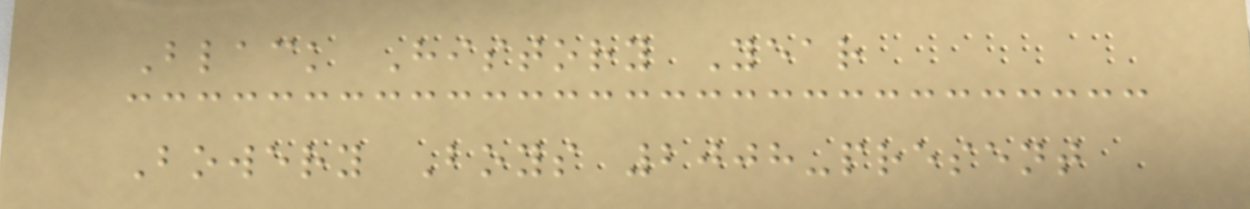Black History Year
Bowery Boys 2008-present
